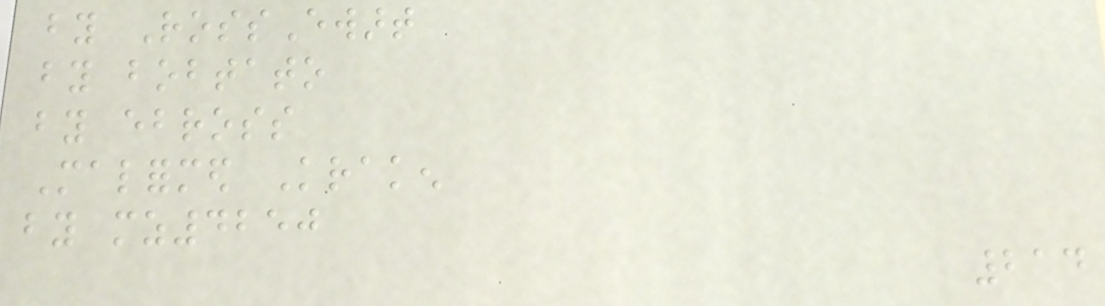by RossEwart
by bobtato
by ebross
Malformed Kraken
by mz4250
214
